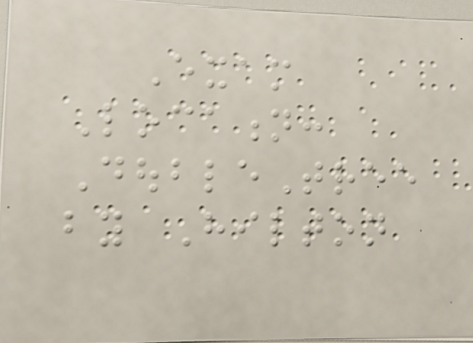Exam
Location:
DoubleTree
by Hilton
